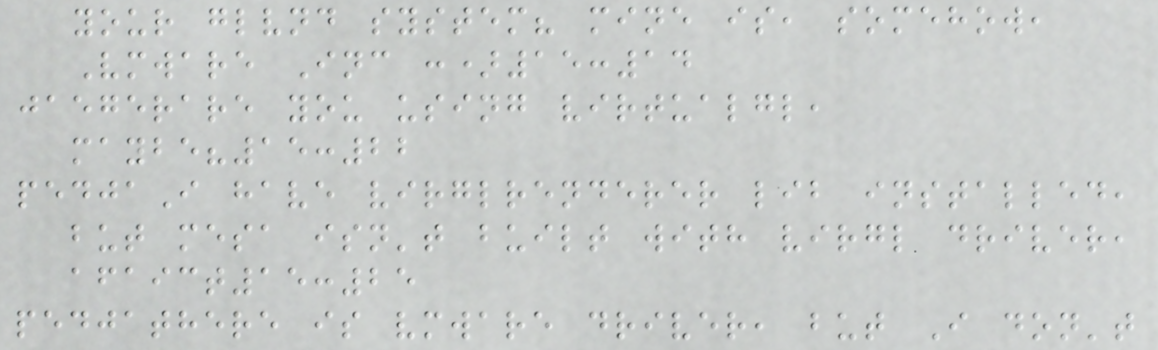your glvnd system? mine is, somehow,
Vmware Inc :)15:14
jaegerare you using virtualgl,
maybe?15:22
pedjaI have virglrenderer lib installed,
but mesa isn't built with virgl driver,
afaict15:25
pedjathere is vmware driver, but I don't
